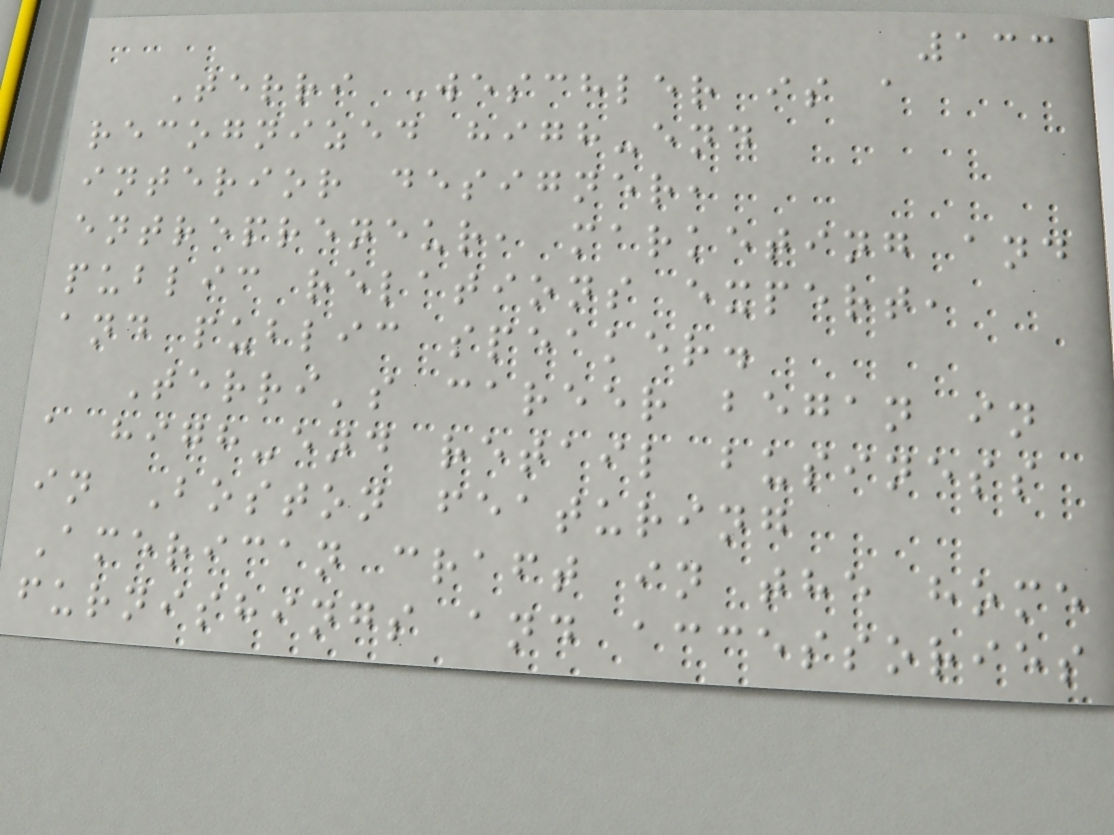133
Terri Weschler is a
recognized high-end
interior designer,
entrepreneur, marketing and
public relations expert,
and public speaker.
Terri's career began in
a high-end retail business
in Boston featuring
American craft in the home
furnishings and accessories
